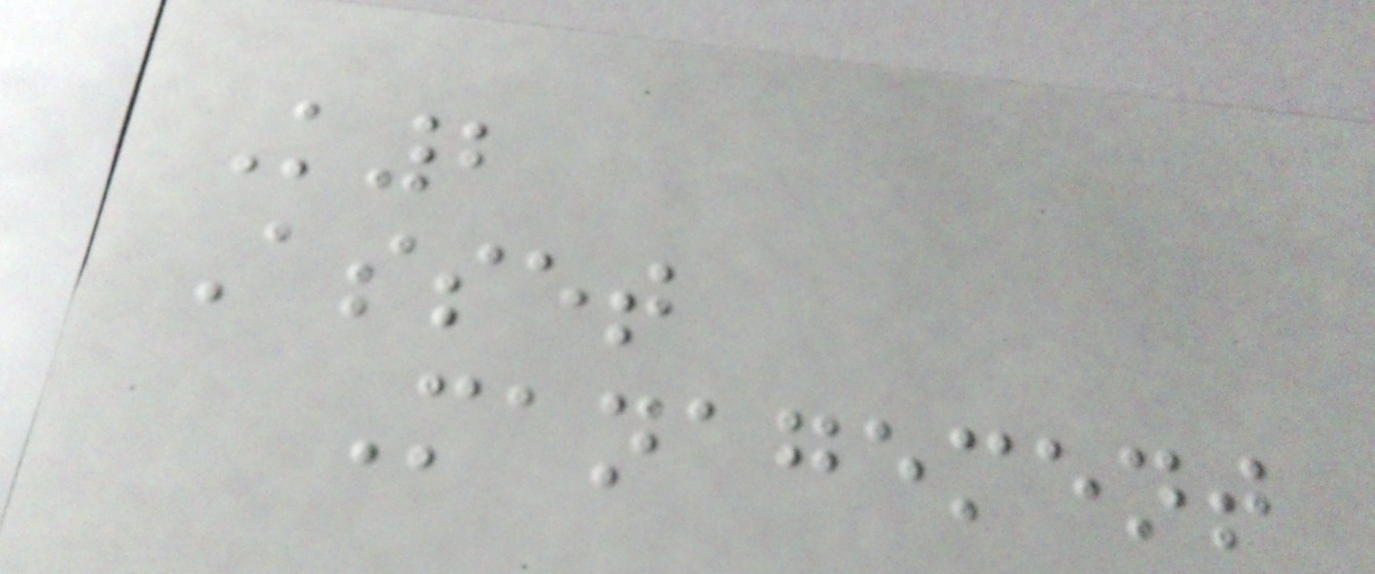K2
Asset
Management
